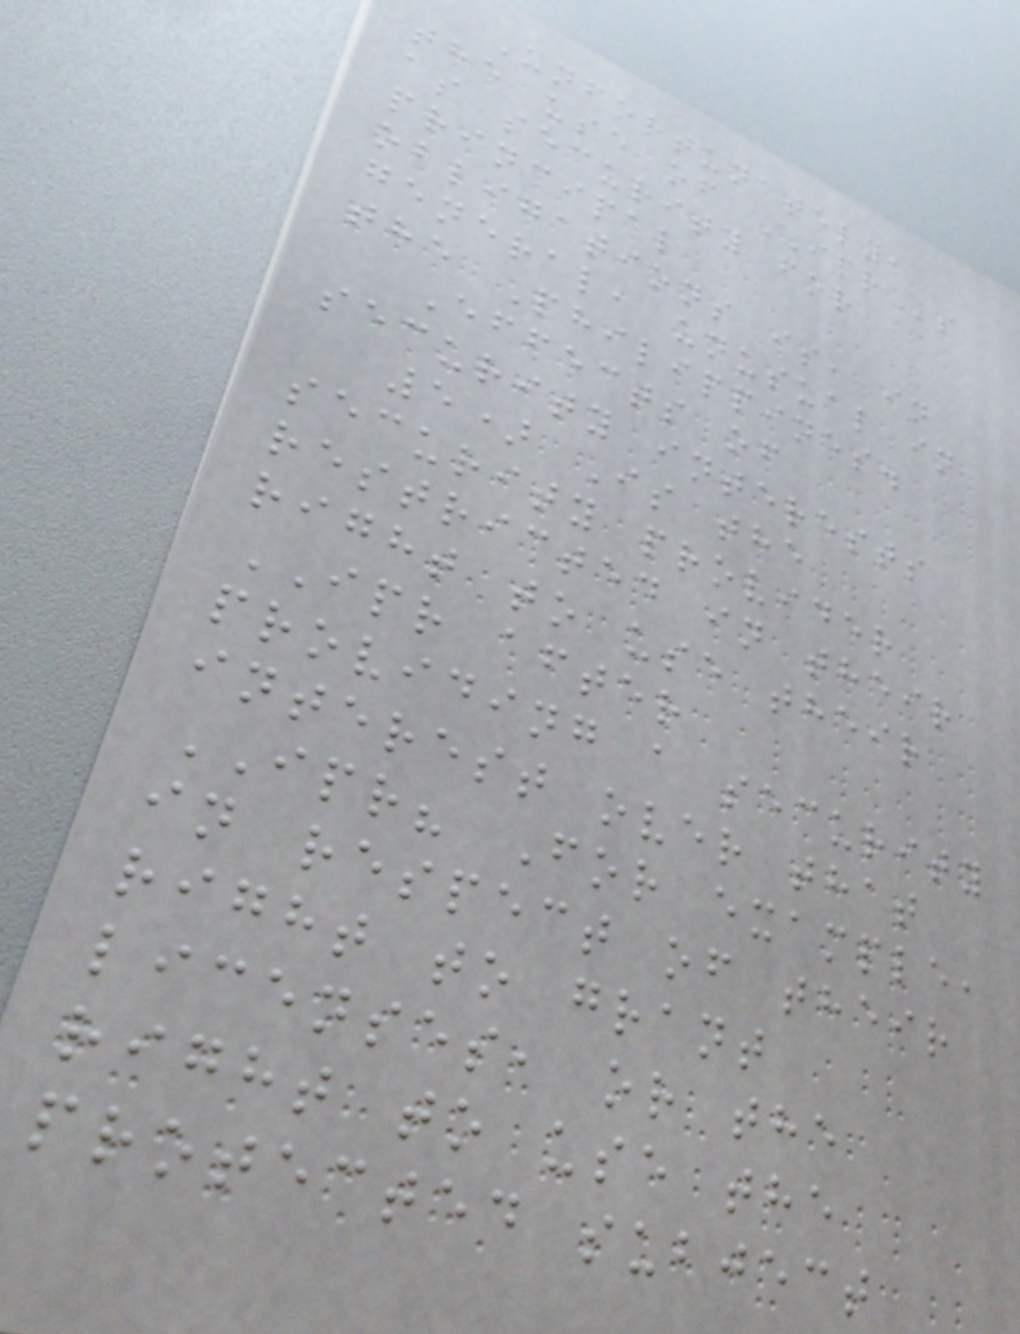Unfortunately,
the use of IPRs
as security for
principal
obligations is, in
general, unusual in
the Philippines.
Effects of
security interests
5) Is the
security provider
restricted in their
right to use their
IPR after
providing a security
interest over that
IPR? For example,
in respect of their
right to grant
licenses, or the
right to use the
protected subject
